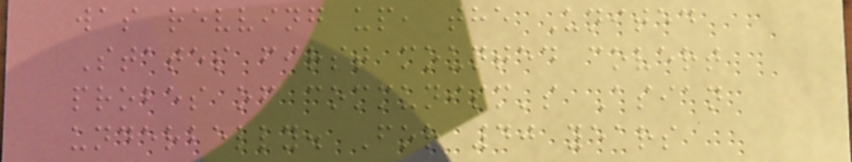was revving up, the United
States first mounted covert
probes of communism's Asian
underbelly. For 40 years
